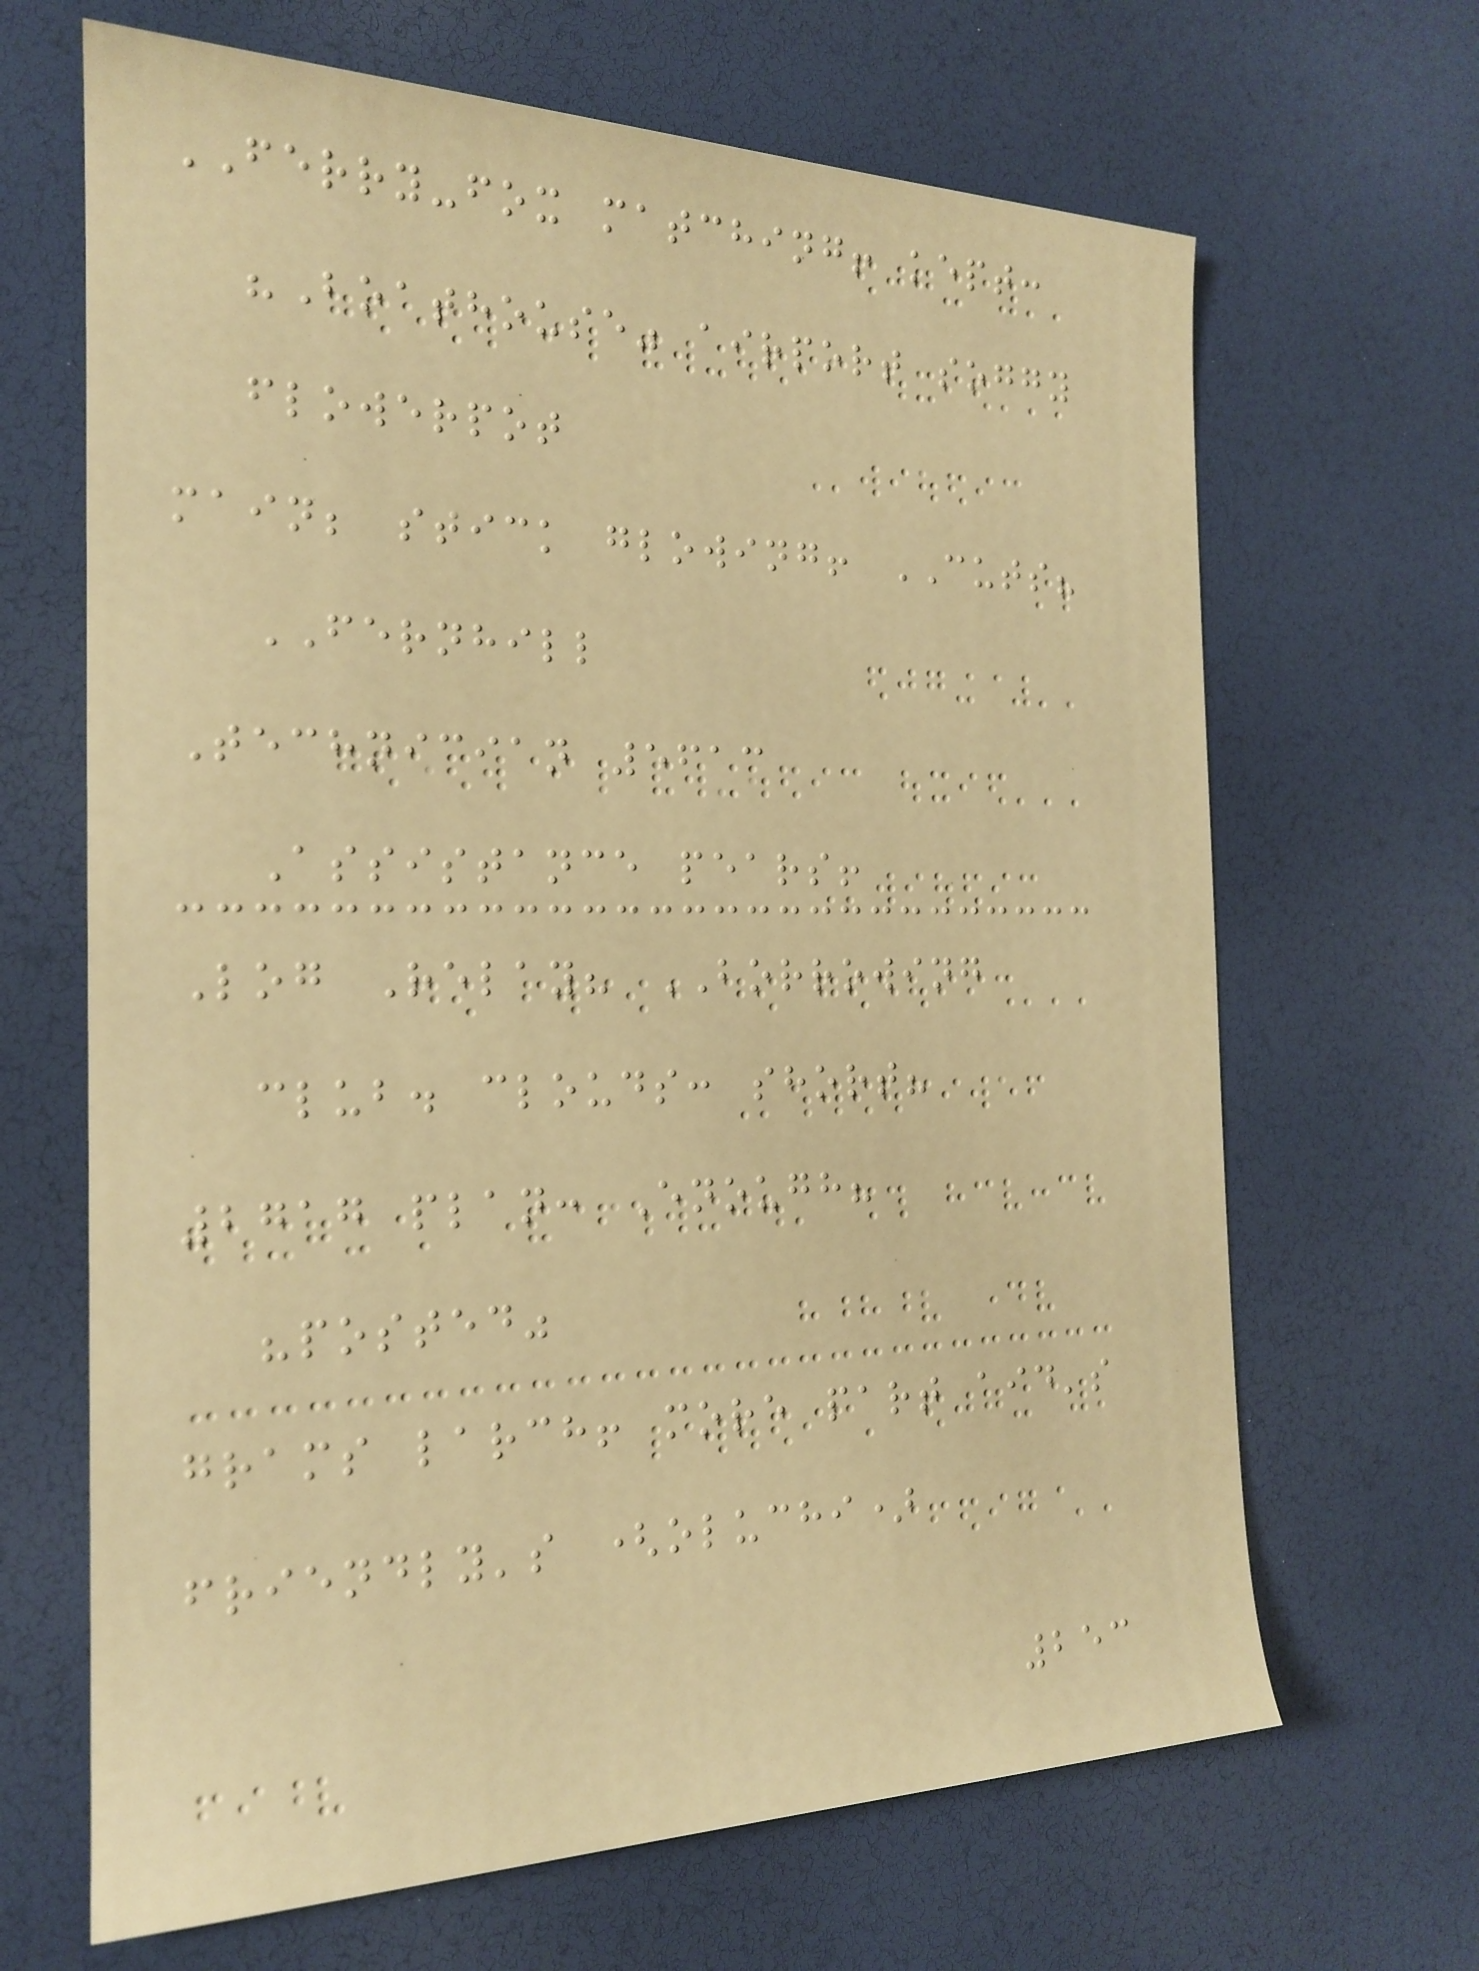FERRY-fox matching! kept:
"Boathouse" airport soggy
flowerpot
main; stick glowing! CUTS?
FERNHILL
Technician 5613
Assistance pears!
Log Relay? BORROWING
club. clouds: short?
2717 plan: Enough?
"posted"
grams larch! more part aid's
friendly's (oluchi)
253
